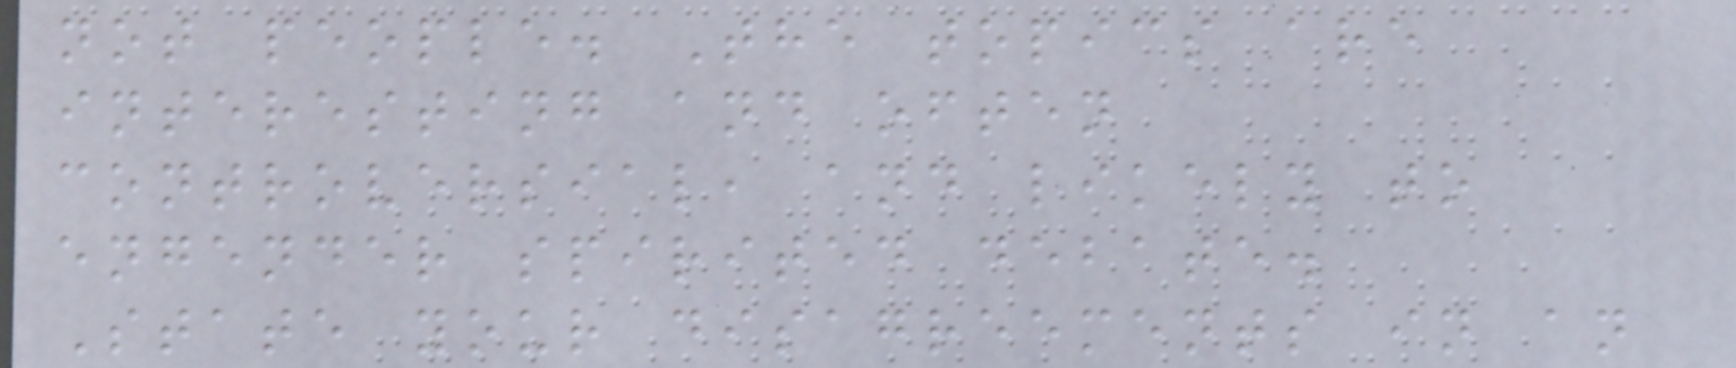not people. The topics are
interesting and often
controversial, and likely to
engender spirited debate.
State your disagreements in an
